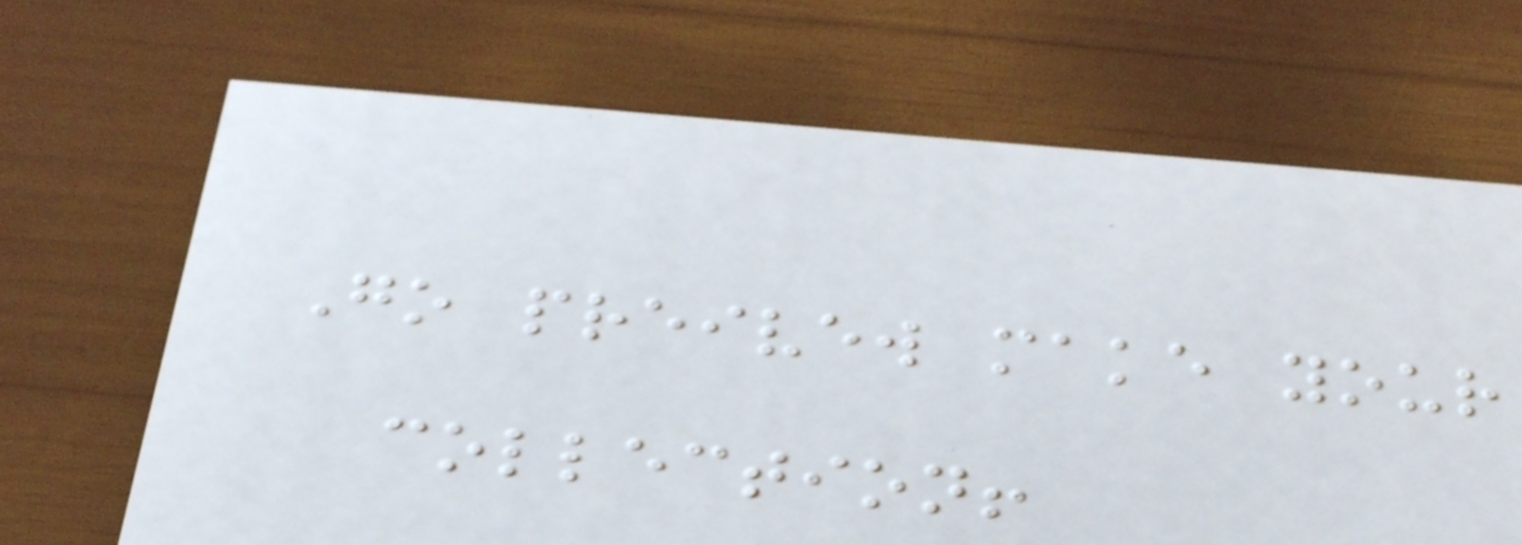Go preivew make your
collection!
